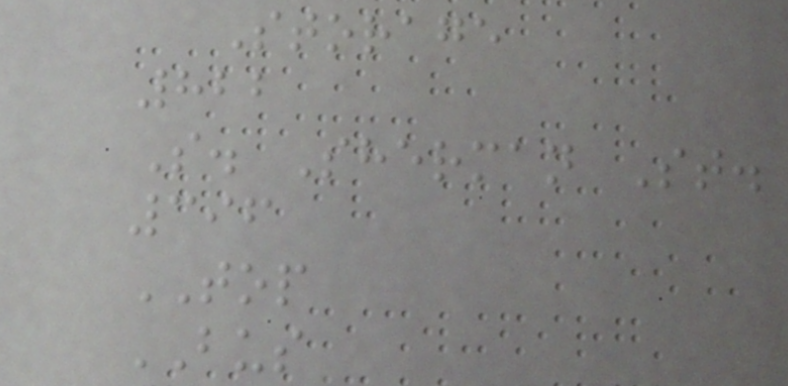Storage
822
S. Sherman St.
396
TOP
BUS
